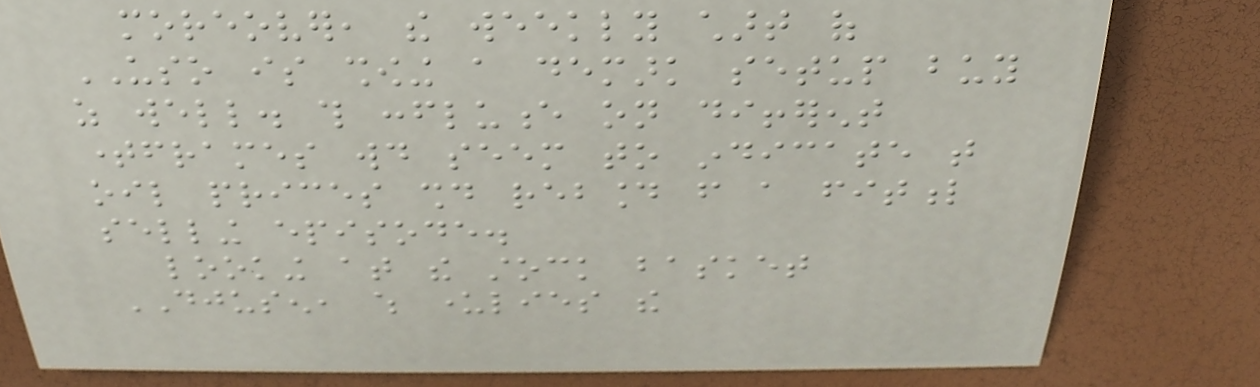moreover, the weekly chart of
USO is showing a demark setup buy
as well. this confluence on different
timeframes would seem to indicate that
oil prices should rebound from a fitful
selling episode.
looking at the stock basket
DJUSEN, which underlies the
